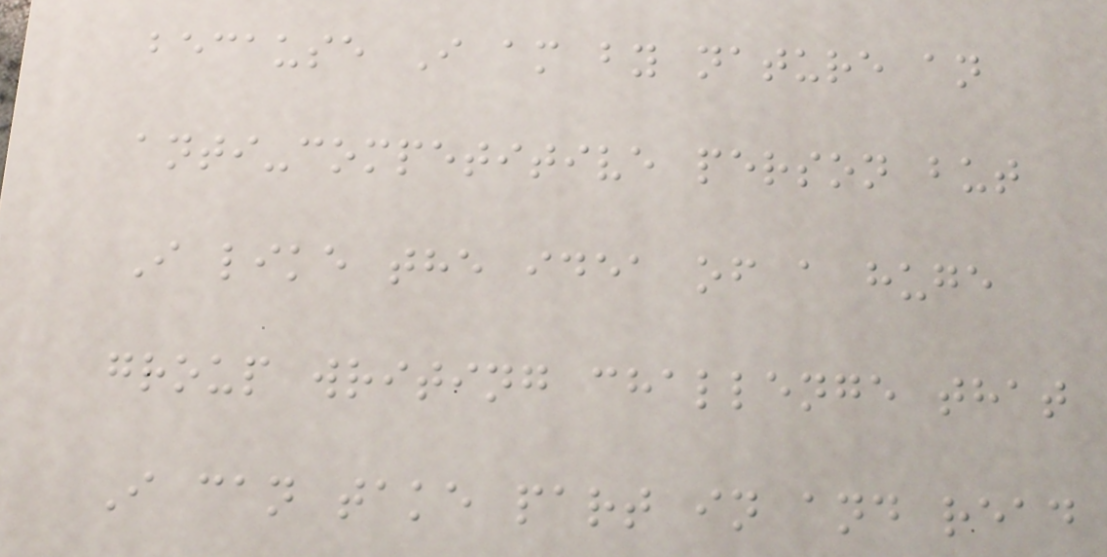because I am by nature an
anti-competitive person but
I like the idea of a huge
group writing challenge that
I can take part in and read
